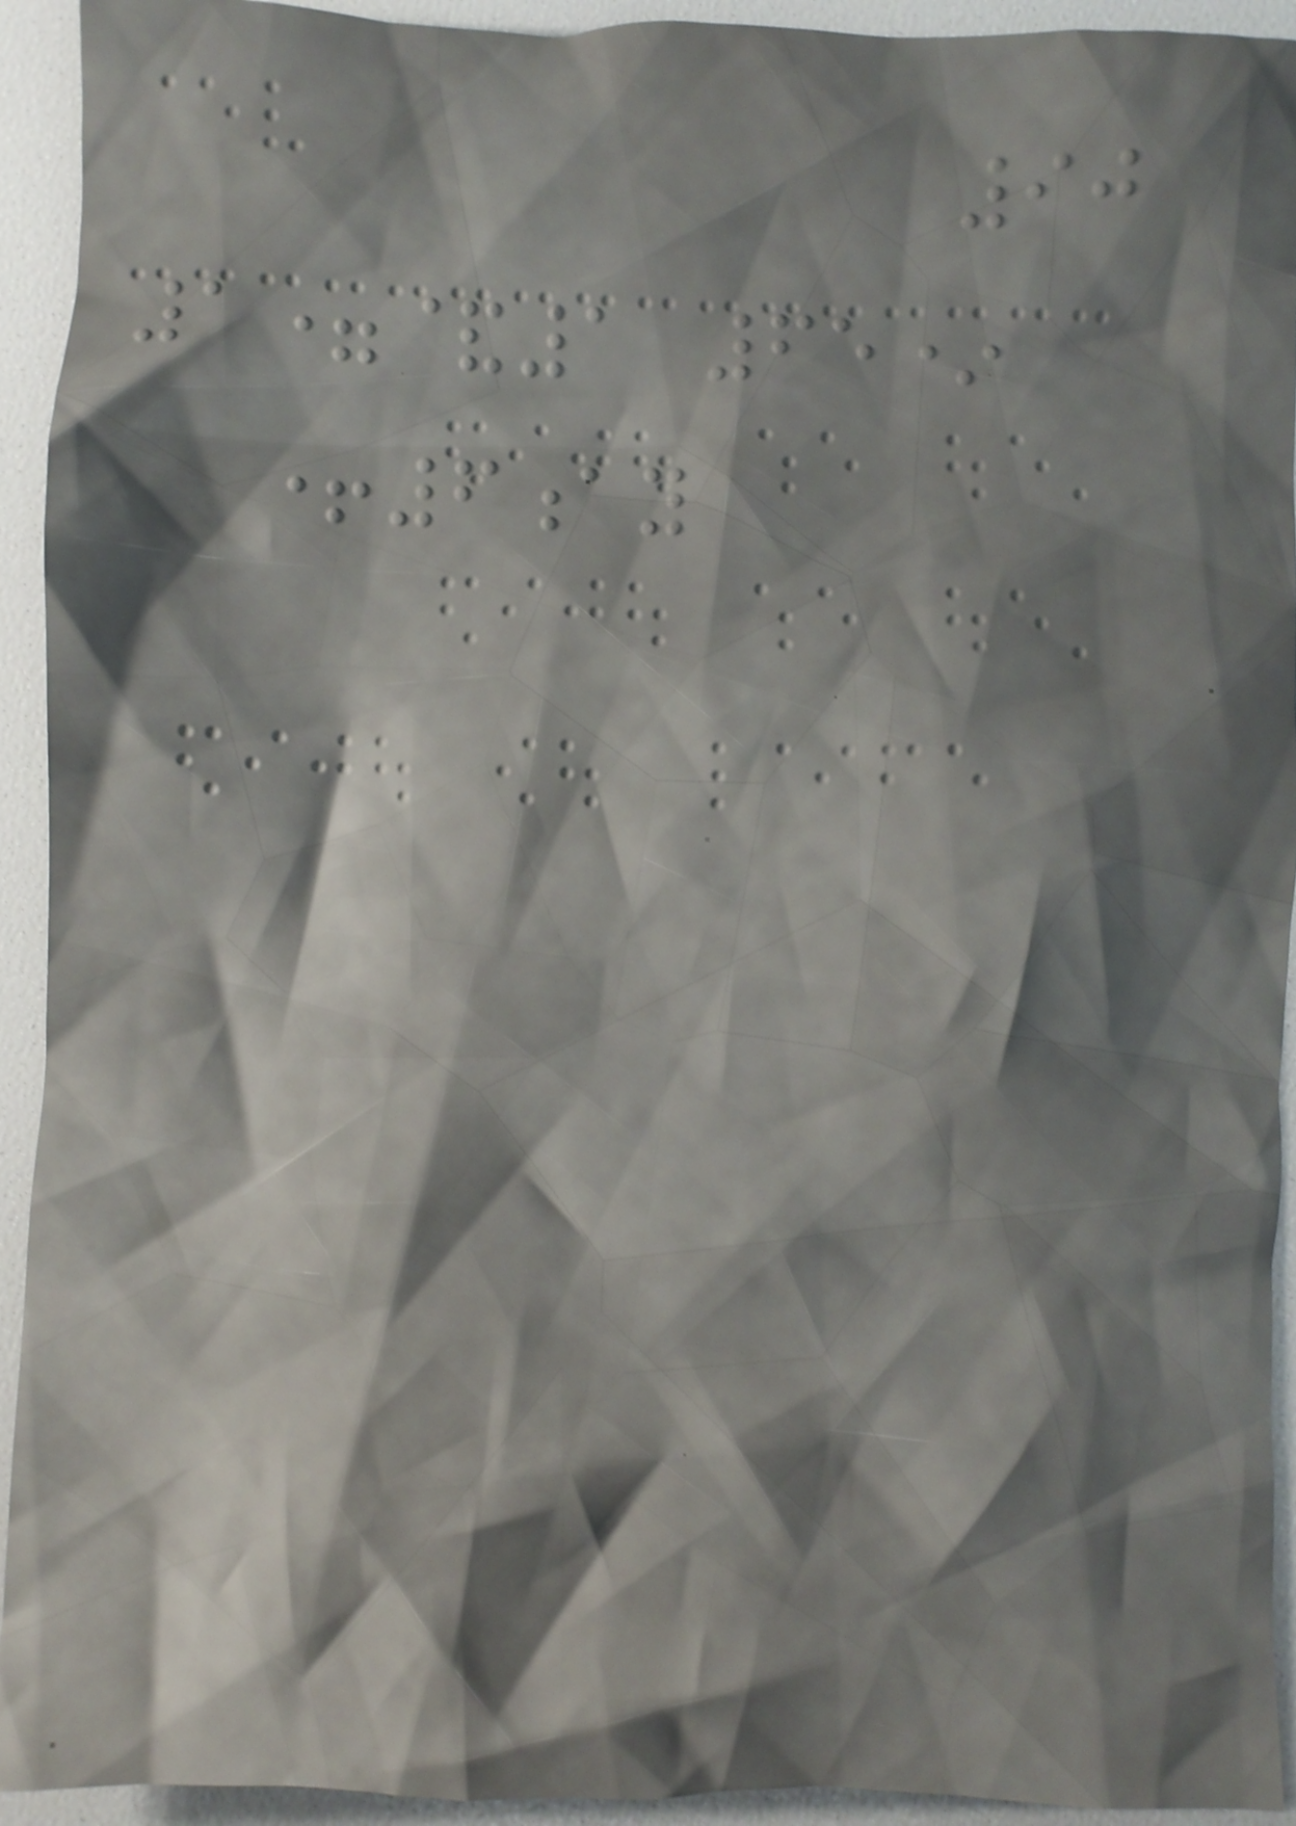90
1=&1 65*
+6ay
